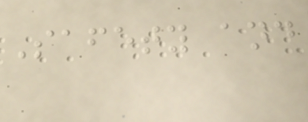Safety and
